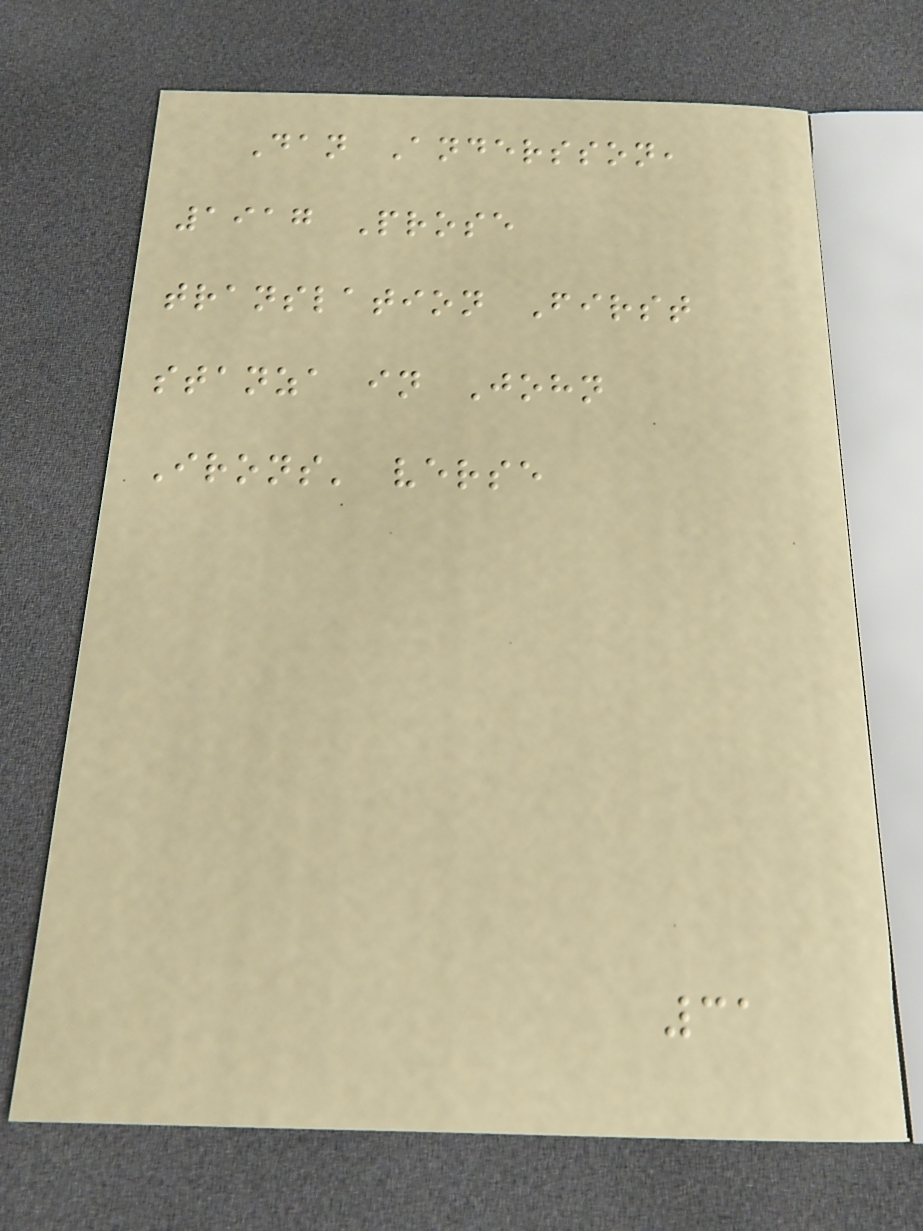Dan Andersson,
1917 Prose
translation First
stanza in John
Irons' verse
31
